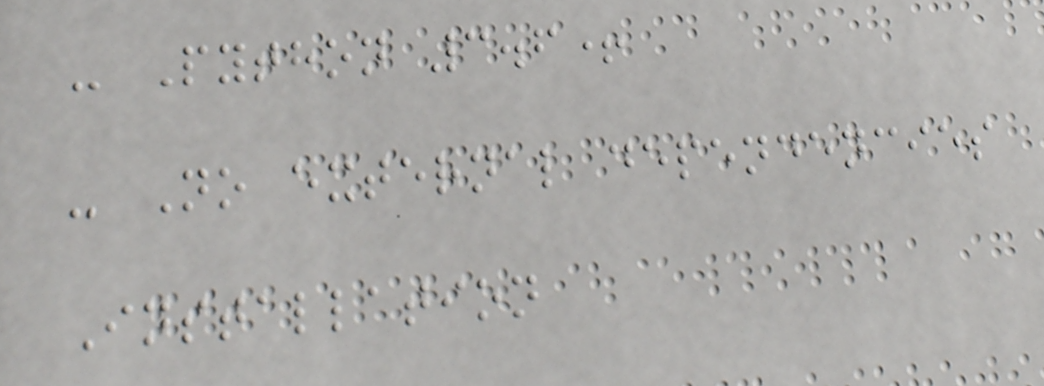- Python 3.6+
- No external dependencies
Installation
